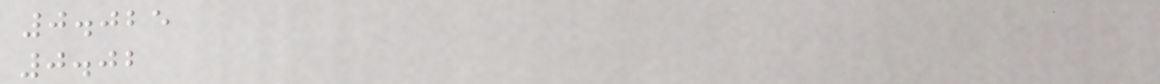0.025
0.02
